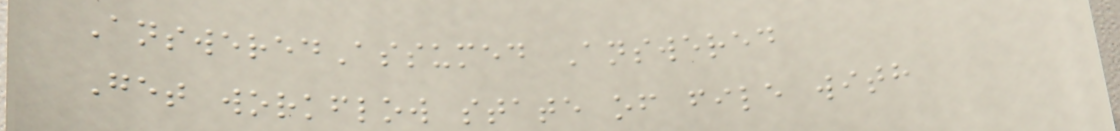AnsweredAssumed Answered
Get workflow state of file with
